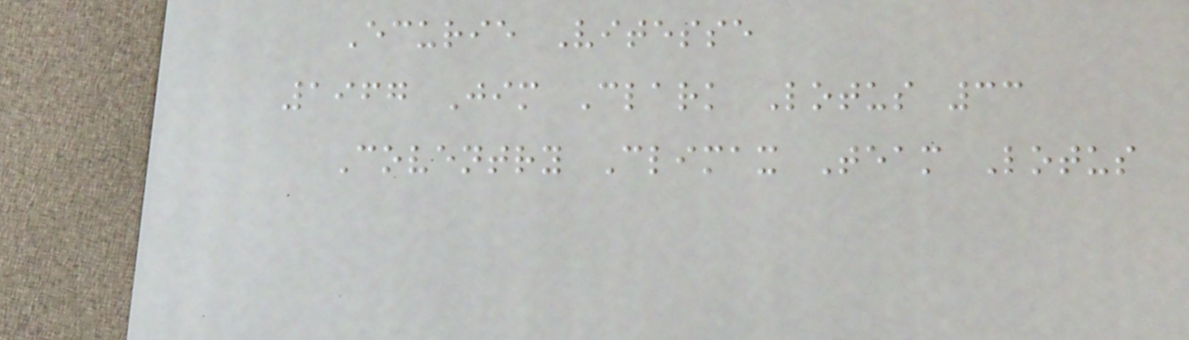Ecurie Vitesse
1967 Jim Clark Lotus 33
Coventry Climax Team Lotus
